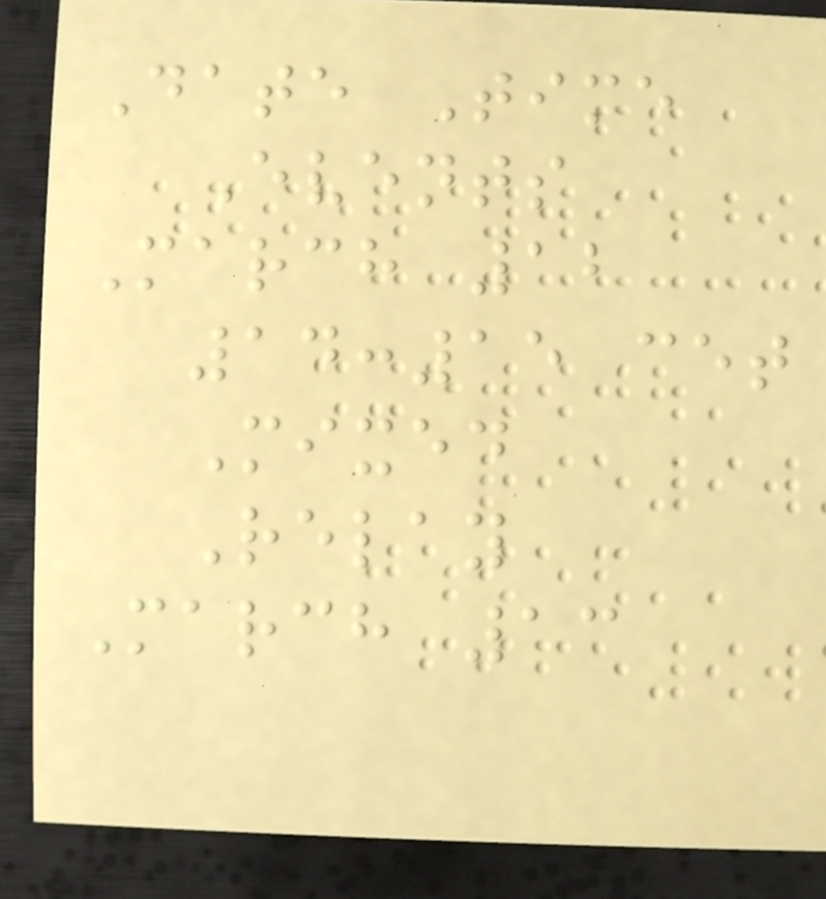Date Time
Events
March 12
14:15 cet
Mixed
Relay
March 13
